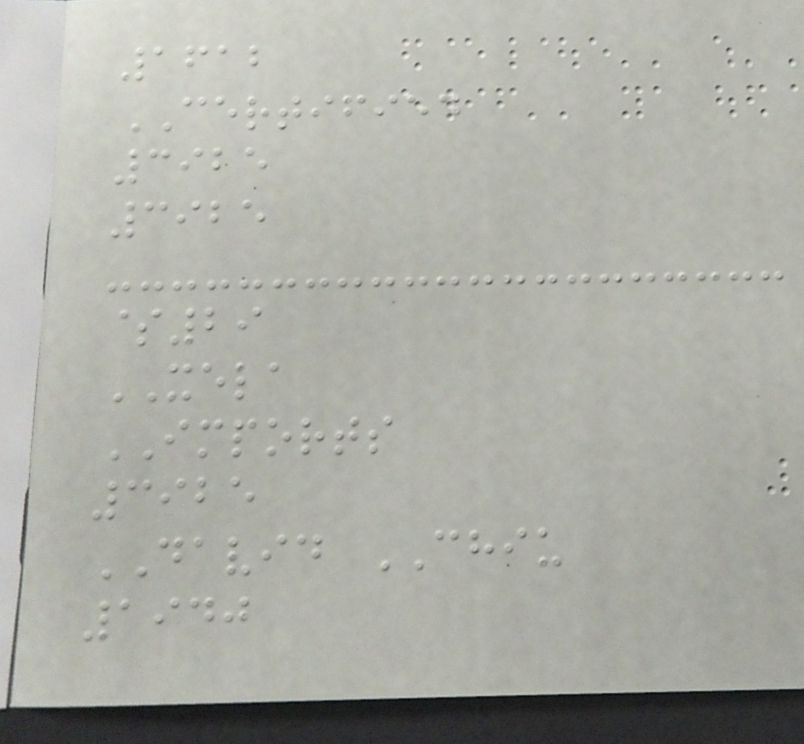1612
CERTIFIED
3925
3925
$29
XELA
IMPORTS
3925
DAVID CHIU
1940
